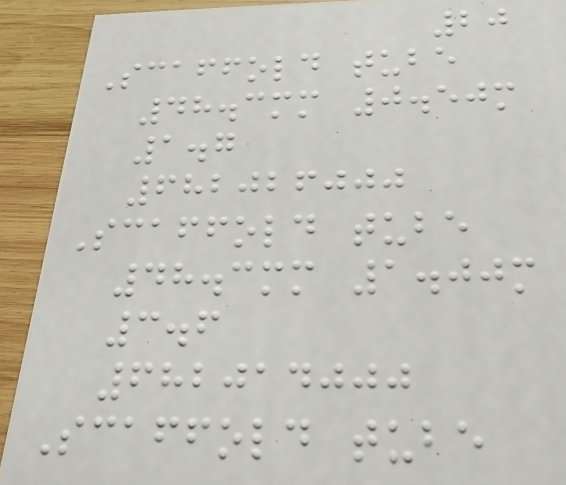20
Scaffold tube
48.3mm 0.50m
1.7
682026000
Scaffold tube
48.3mm 1.00m
3.6
682014000
Scaffold tube
